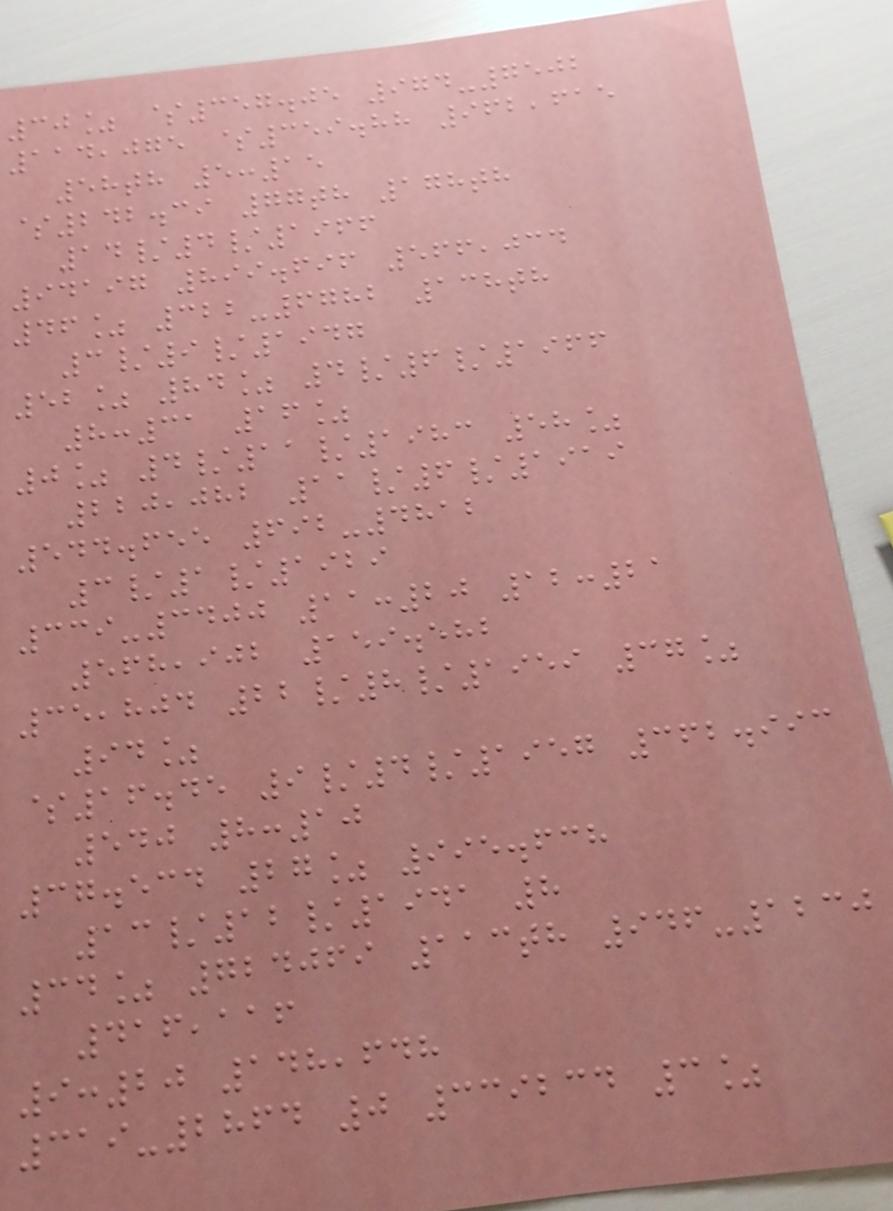30% $357.05 974-7502
114,075 $359.88 962,615
58th 5:15
$242.39 77th 178th
14/4/1966
94197 899.696 566,034
46% 322-6782 138th
3/9/1947
52% 84% 4/6/1966
8:31 16%
0% 4/11/1983 58%
220,082 11/6/1919
544.655 692-4812
3/1/1929
339-3400 11:20 12:21
568,902 159.582
35,804 22/8/1959 37%
94%
$16.45 9/4/1957 362.993
540 8:10
37.534 27% 995.638
13/12/1941 8
34% 724069 113th 946-1230
416,116
9:20 148,648
319-2864 0 339234 3%
